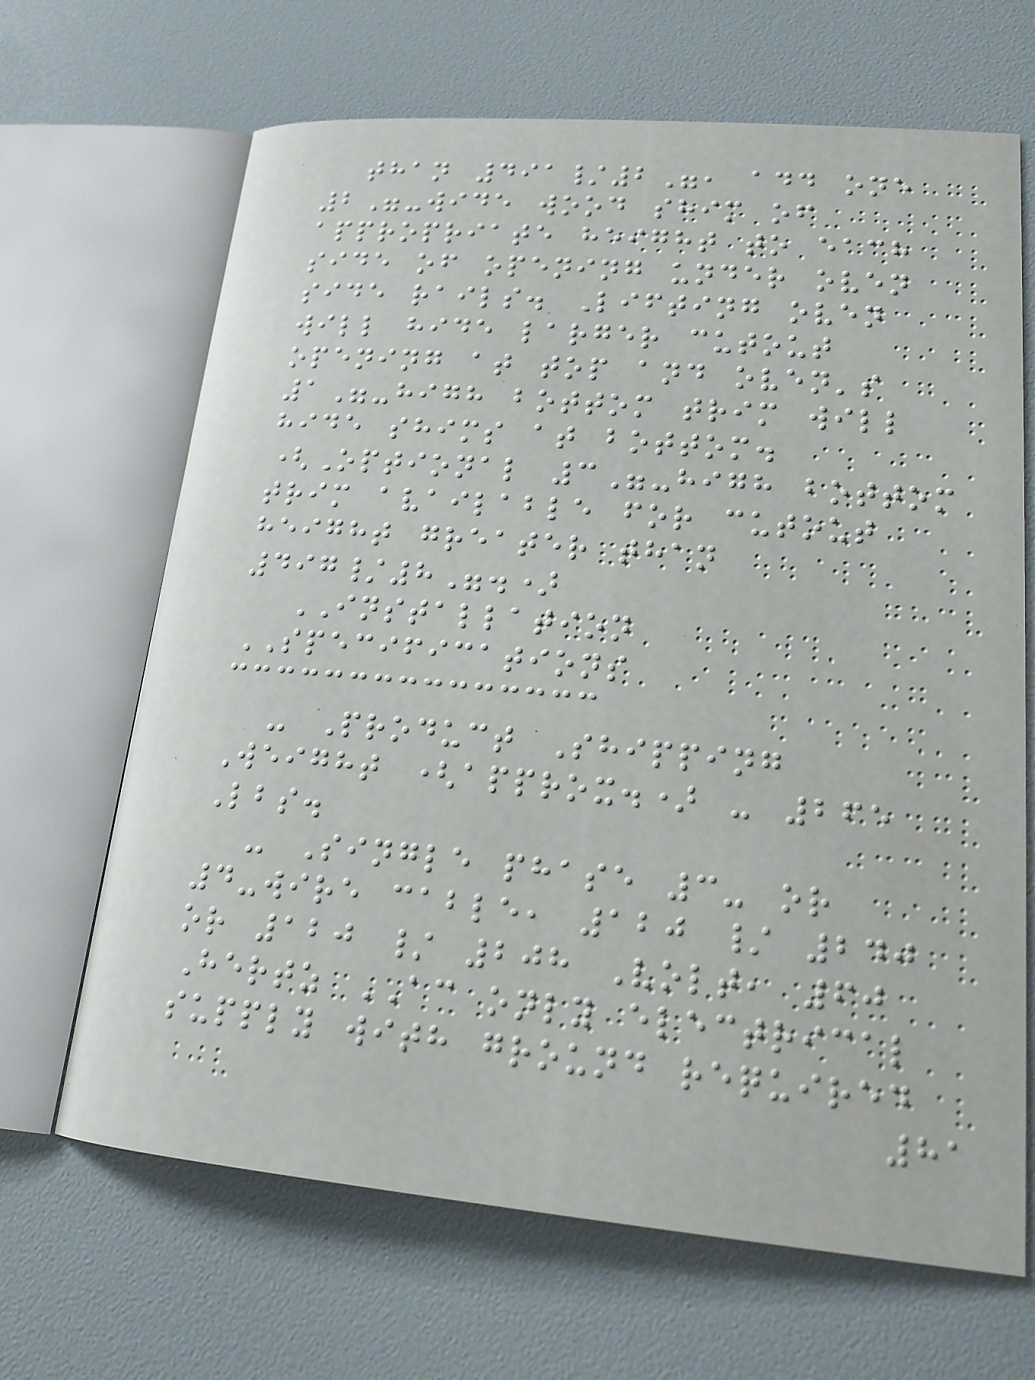than 491/2", add one
2"-wide wood shim of
appropriate height to each
side of opening under oven
side rails. Lifting oven
will hide larger cutout
opening at top and oven's
1"-high bottom trim will
hide shims at bottom.
(Optional 3"-high bottom
trim available for cutout
height greater than
497/8".)
INSTALLATION
SPECIFICATIONS
- Product Shipping
Weight (approx.) - 265
Lbs.
- Single phase 3- or
4-wire cable, 120 / 240
or 120 / 208 Volt, 60
Hertz AC only electrical
supply with ground required
81
